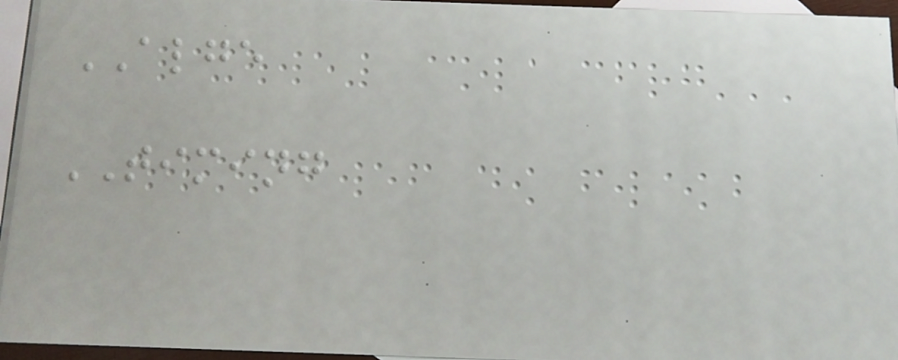ALGE
TIMING
